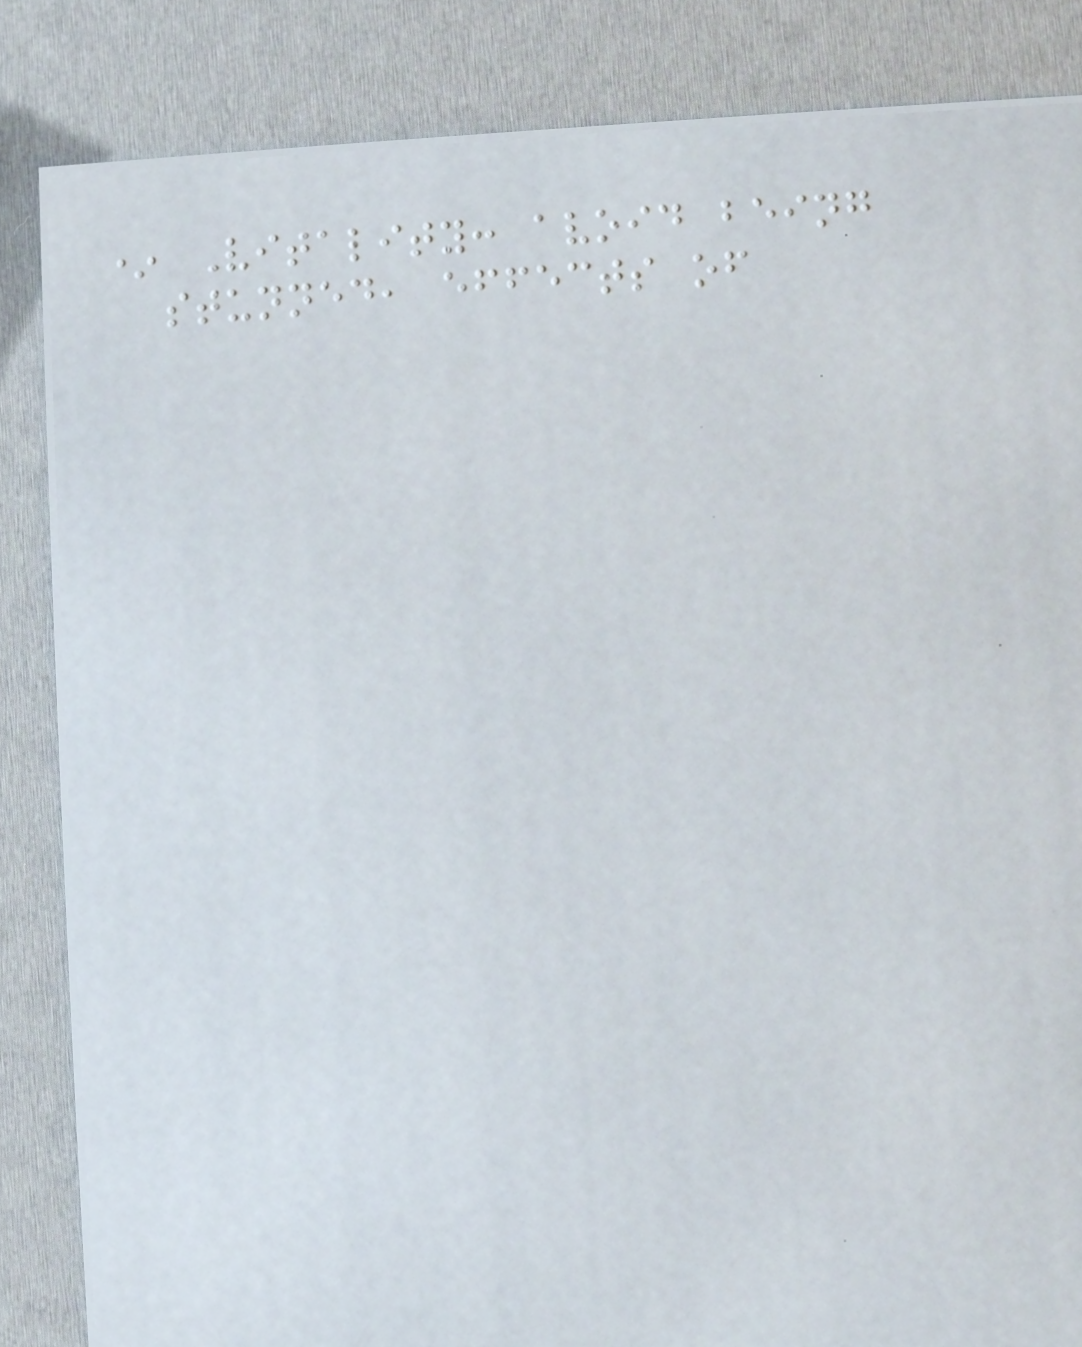* Vitality: avoid being
stunned, effects of
